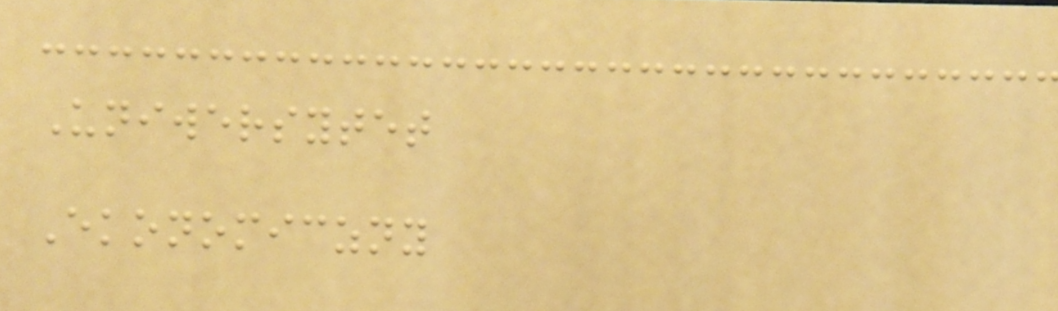Uniwersytet
Ekonomiczny
